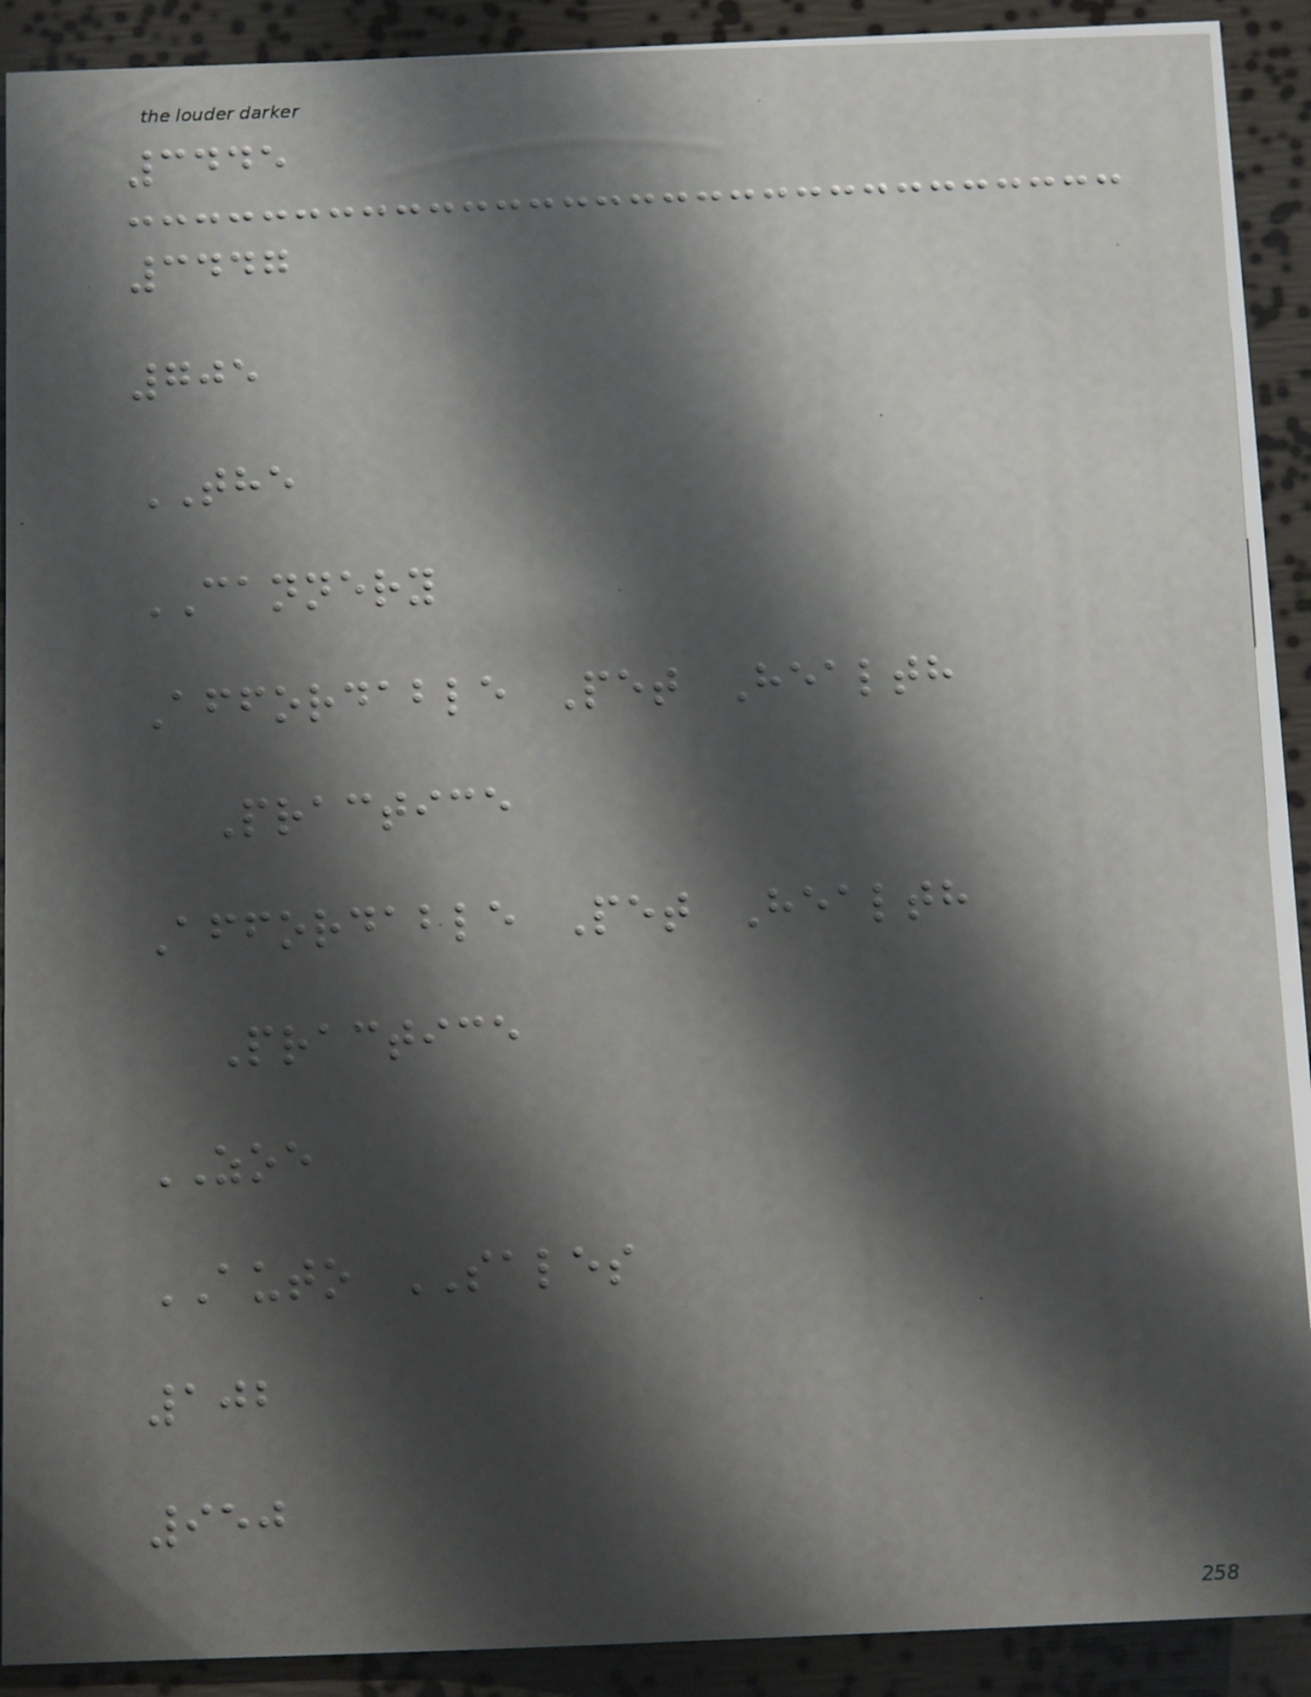3445
3447
705
THE
CANNERY
Affordable Pet Health
Practice
Affordable Pet Health
Practice
ZOE
AUTO SALES
102
950
